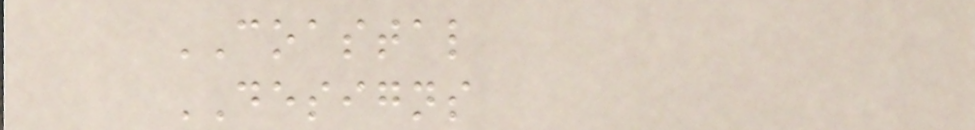COASTAL
DESIGNS
